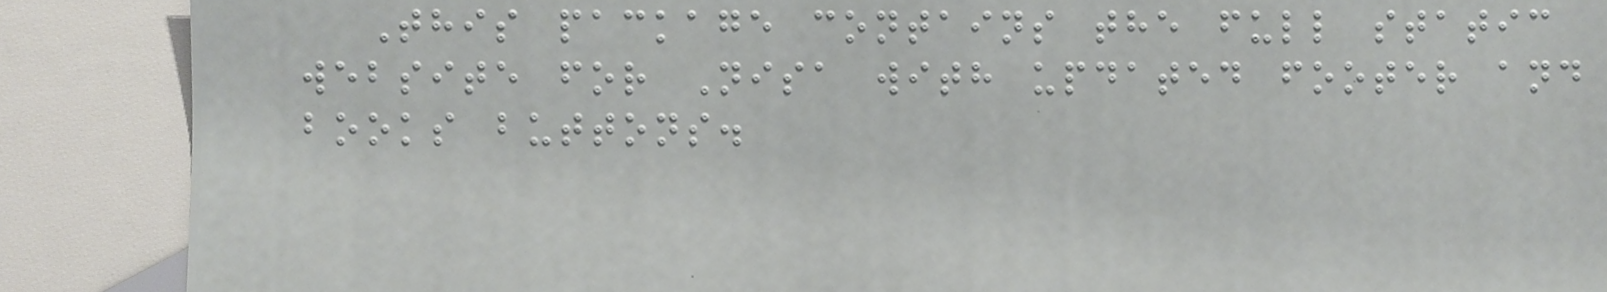This package contains the full static
website for Nisa with updated footer and
books buttons.
